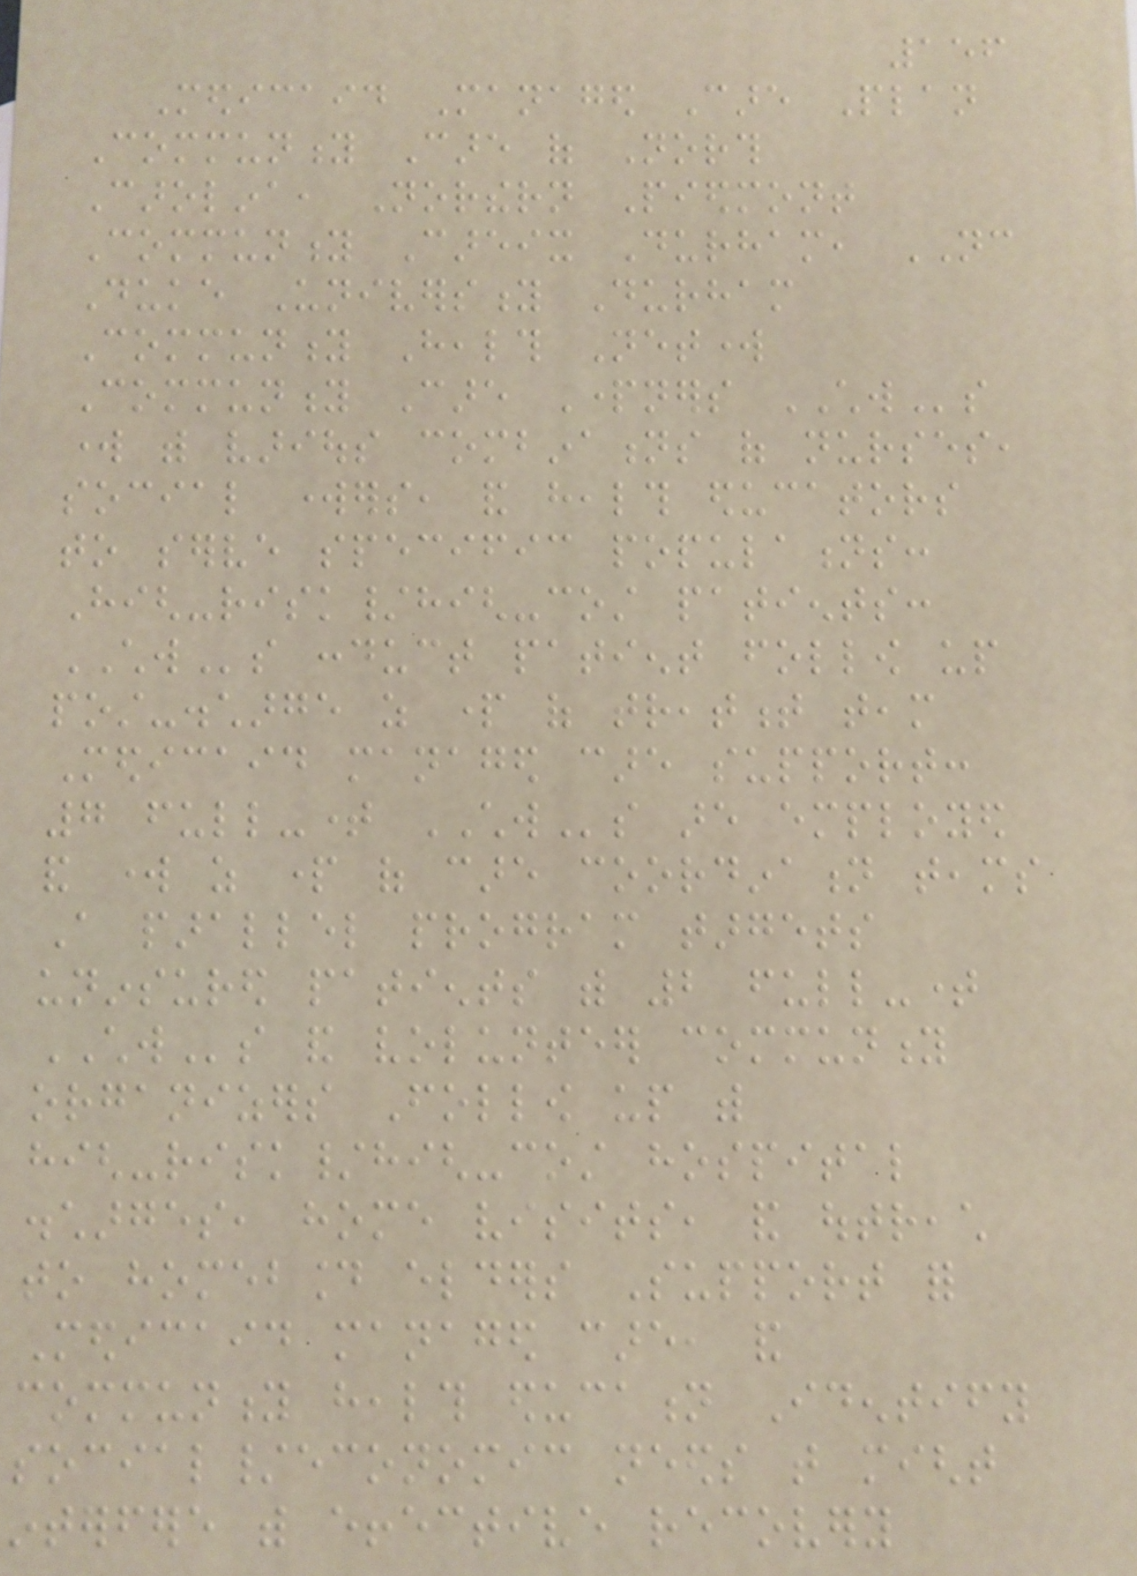156
Medicaid Managed Care Plan
Community Care of North
Carolina, Northern Piedmont
Community Careix Durham, NC
Duke University Durham
Community Health Network
Community Care Partners CHWs
work with various combinations of nurses,
social workers, and health educators
to serve specific populations:
High-risk/high-cost patients:
CHWs conduct patient follow up
post-discharge as part of treatment team
Medicaid managed care support:
7 full-time CHWs are employed
and work as part of care coordination teams
A parallel program targets
uninsured patients with 2 full-time
CHWs and volunteer community
organizers Follow up with
high-risk/high-cost hospital
discharges, home visits, and outreach
to homebound elders Support for
Medicaid managed care, and
community health education Identify
social/economic needs that might
interfere with effective recovery
